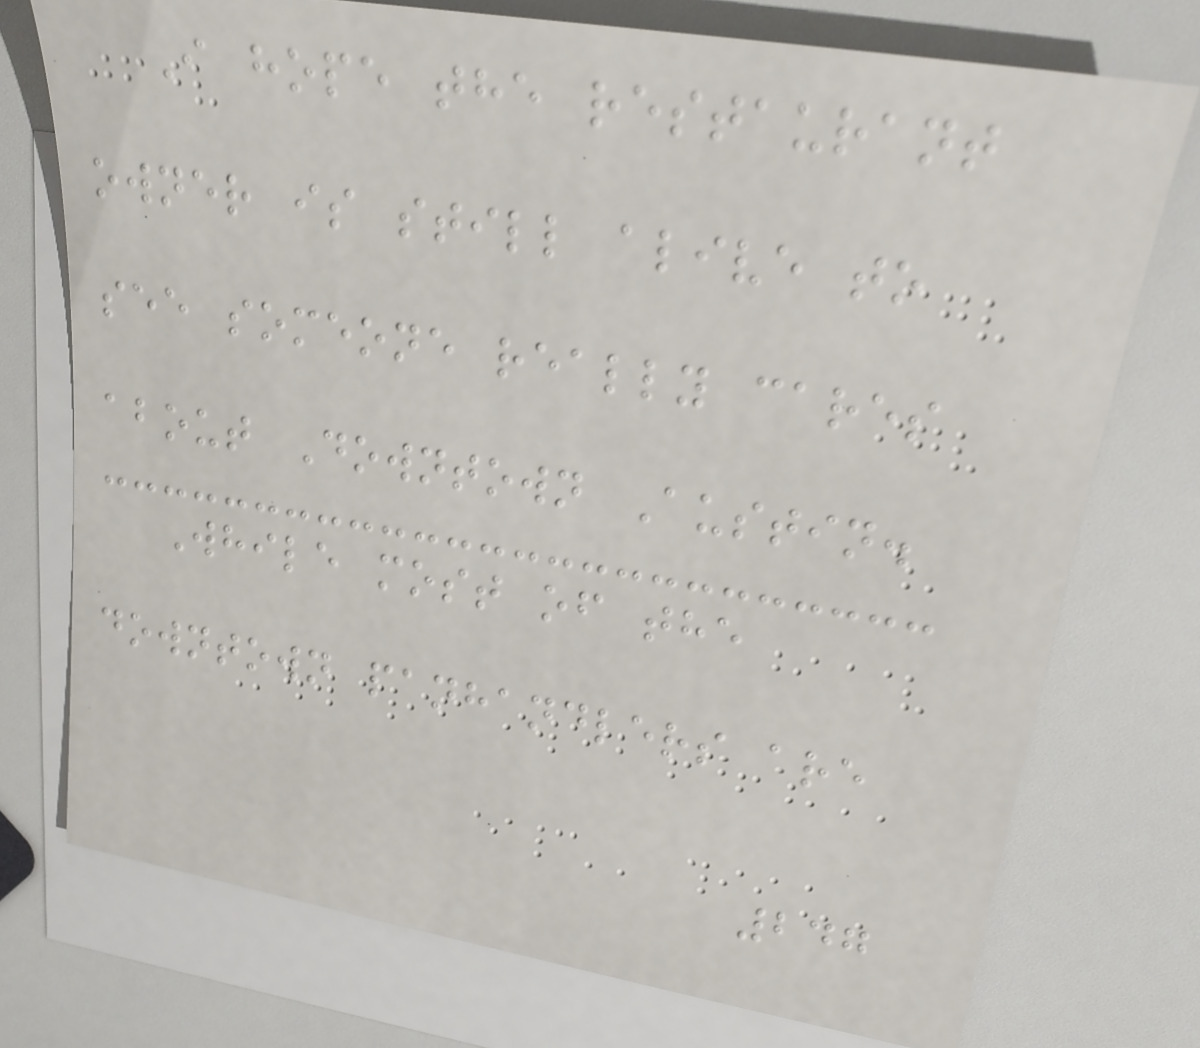I hope the restaurant
owner is still alive to
see someone really cares
about Downtown Austin.
While most of the
downtown panhandlers are
247
